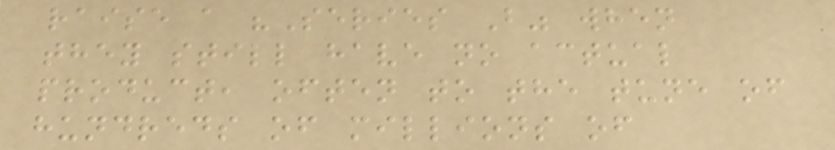raise a "Series B" when
they still have no actual
product, often to the tune of
hundreds of millions of
